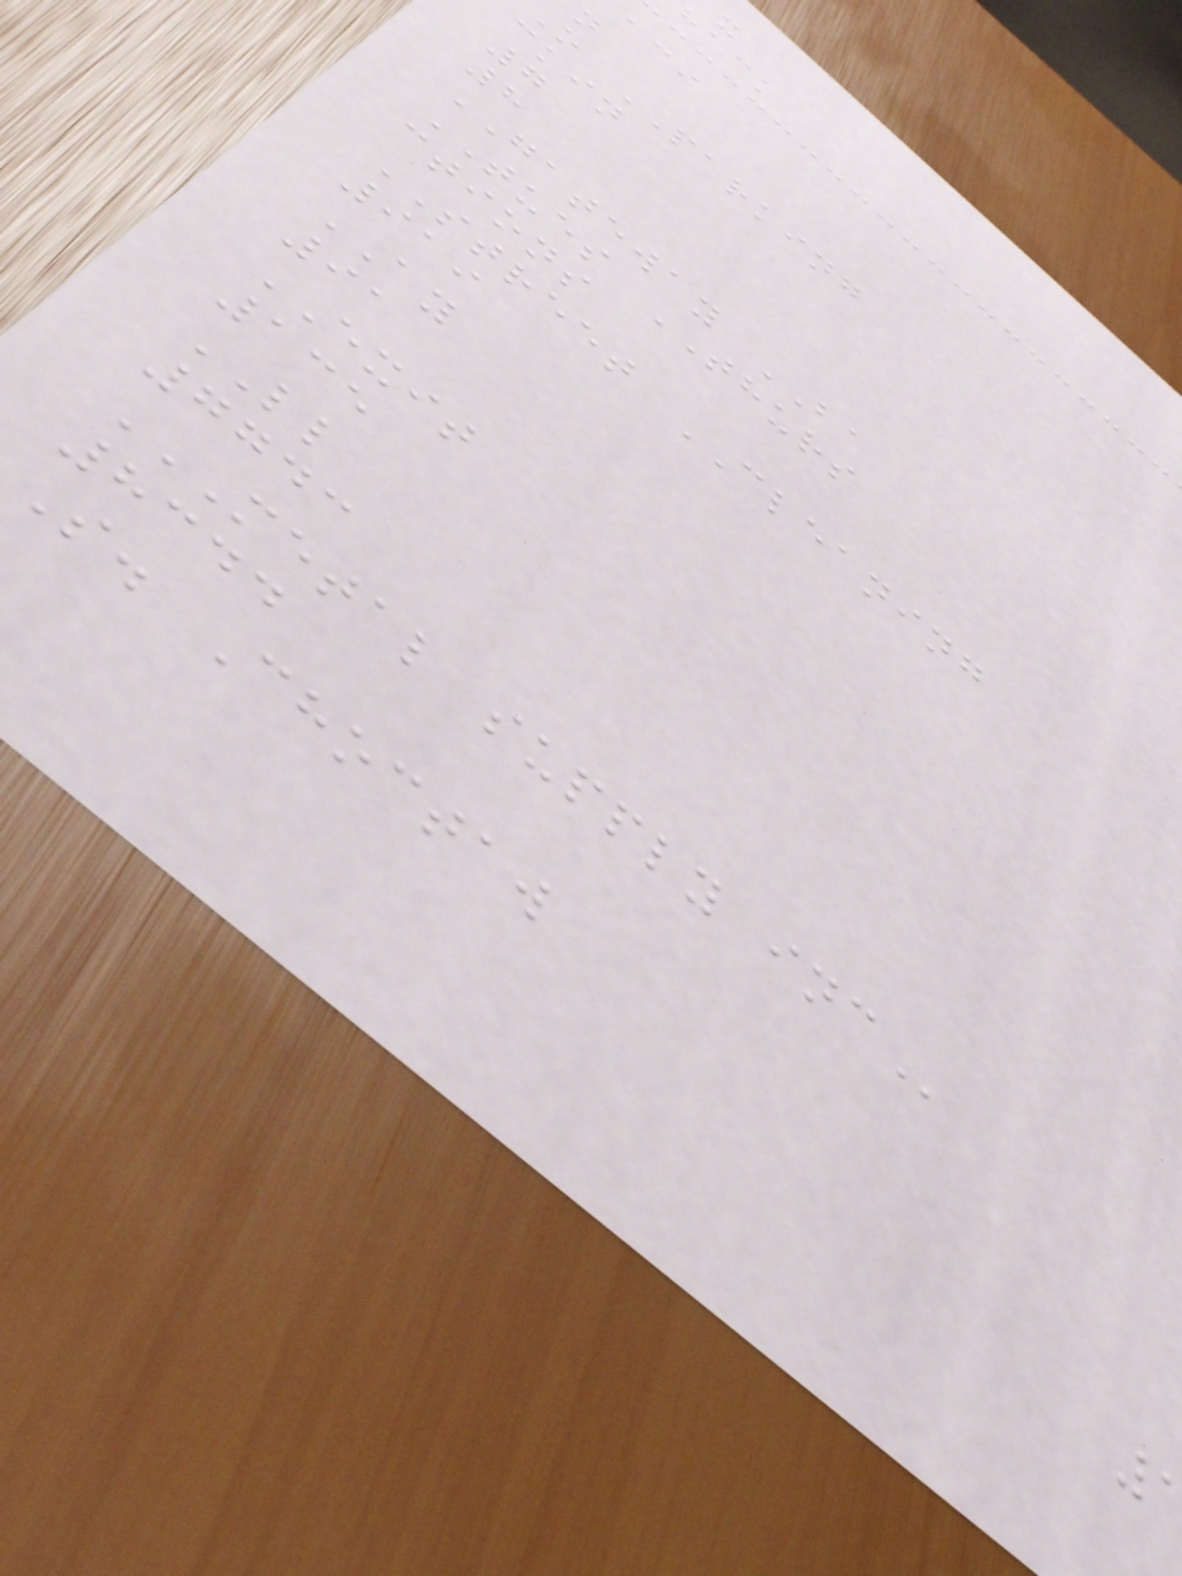hack
o PARKING
ckin
7
8
GATEWAY BA
TUES THURS
ctions
STREET CLEANING
919
AY
91
EXIT
135
LL
7743
METAL SUPPLY INC
8344
S. Choctaw
